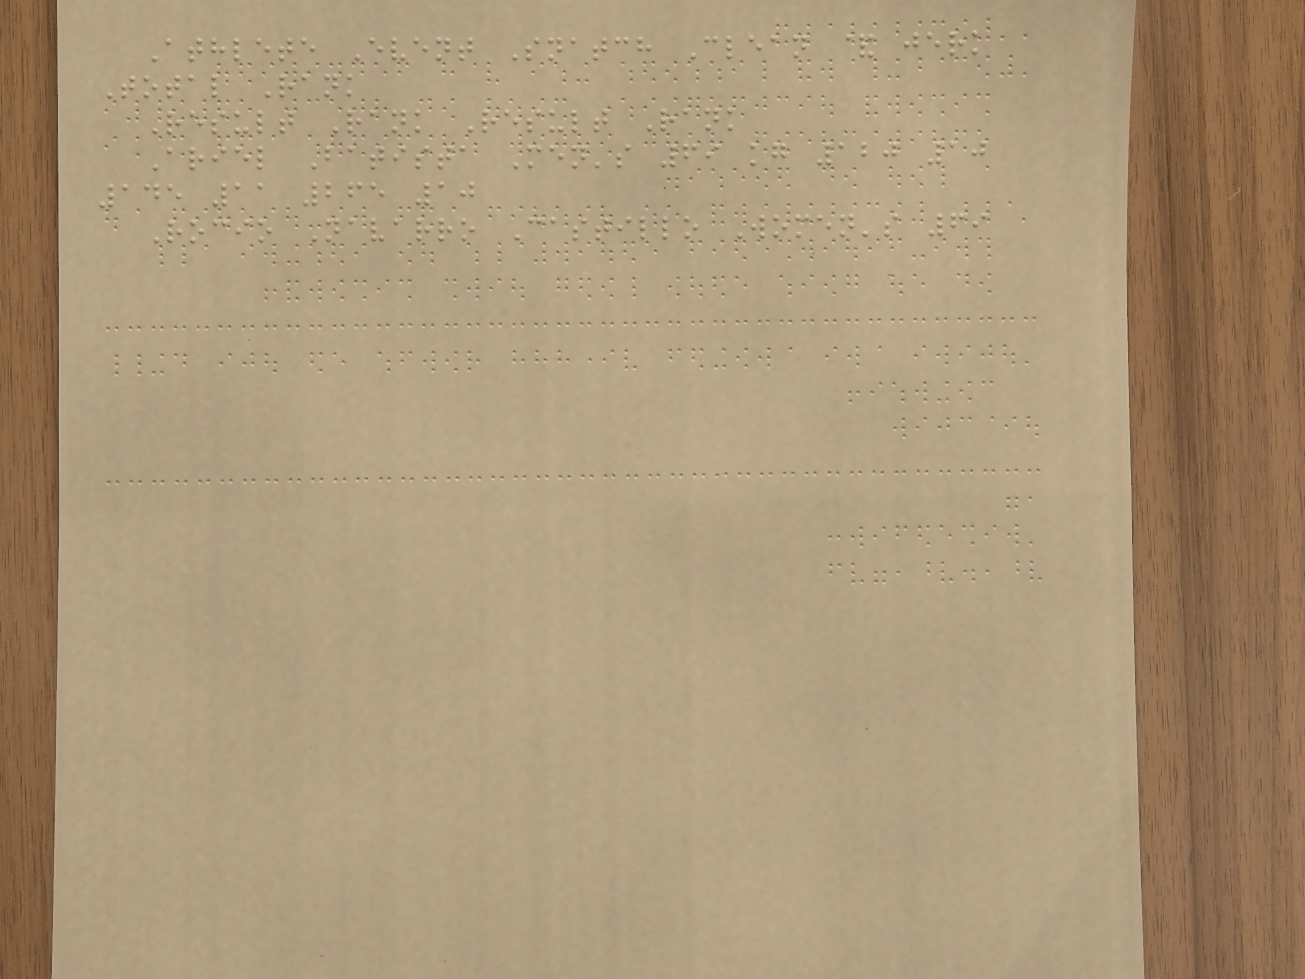Athlete Event Snatch Clean & jerk
Total Rank
Result Rank Result Rank
Ariel Batista Men's 69 kg 120 10
145 11 265 10
Rocio Navarro Castillo Women's 69
